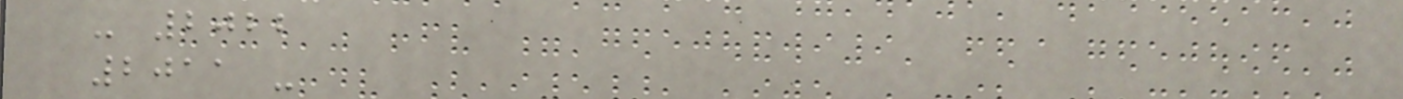- 2022
2011 -
